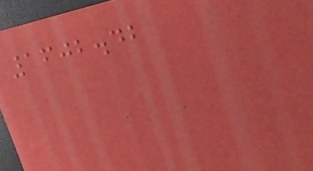1602.42
